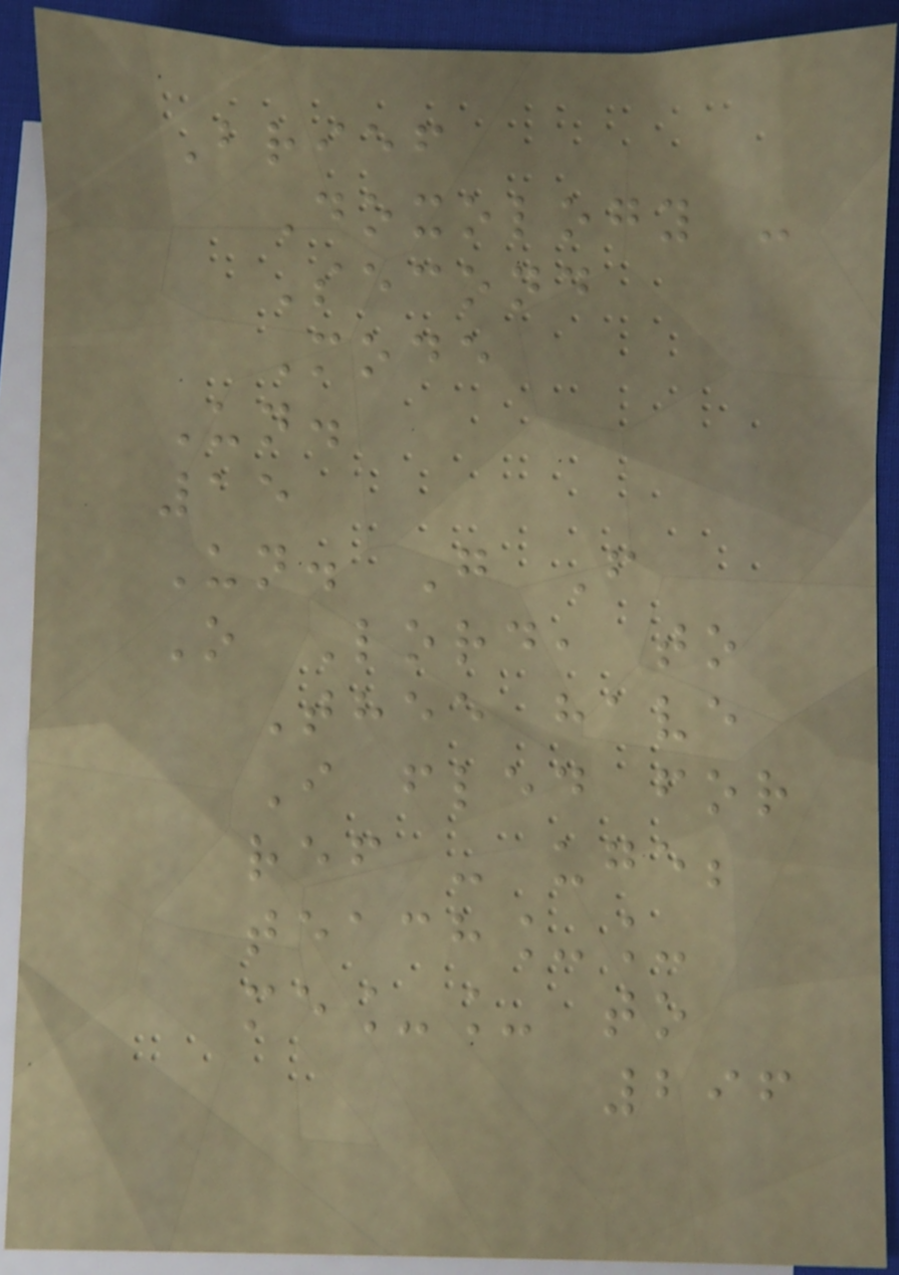Brief
Doxology -
Second
Mode
Un.
15
Un. G F
O Lord, to
Thee have
I fled for
ref - uge;
teach__
me__ to
296
